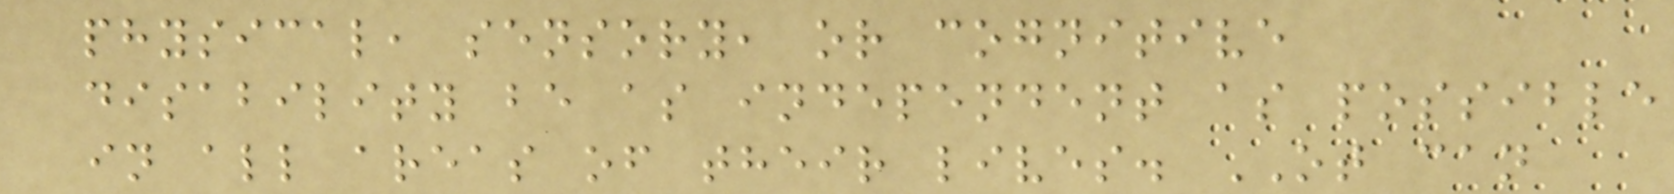physical, sensory, or cognitive
disability be as independent as possible
in all areas of their lives. OT can
